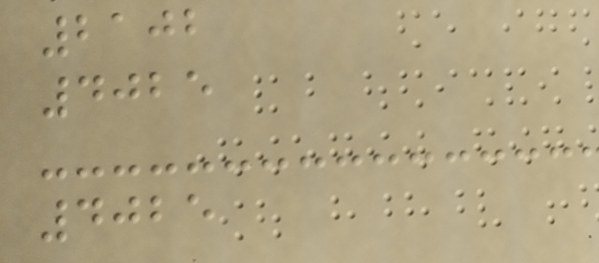2102
4025
4025
